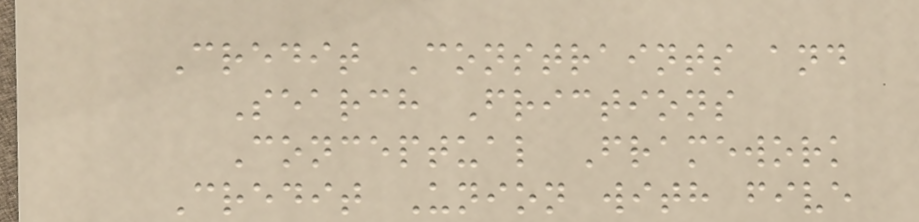Credit Constraints and
Search Frictions
Conceptual Framework
Credit Union with five
